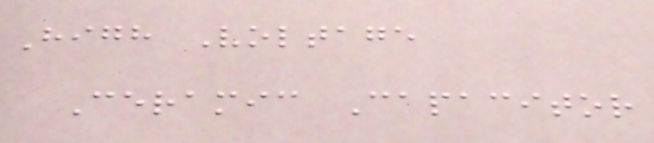High Voltage
Ceramic Capacitor
